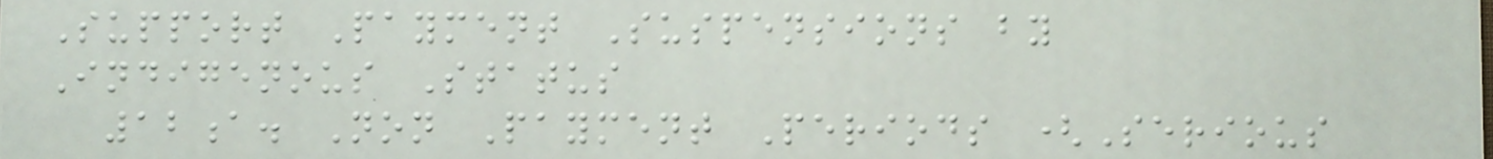Support Payment Suspensions by
Indigenous Status
12a. Non Payment Periods (Serious
